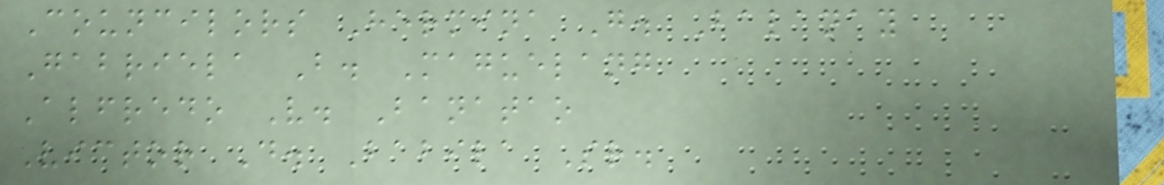Councilors Hermina G. Balanay
Gabriela B. Maguelang
Alfredo V. Banatao
Victor D. Babila Sr.
